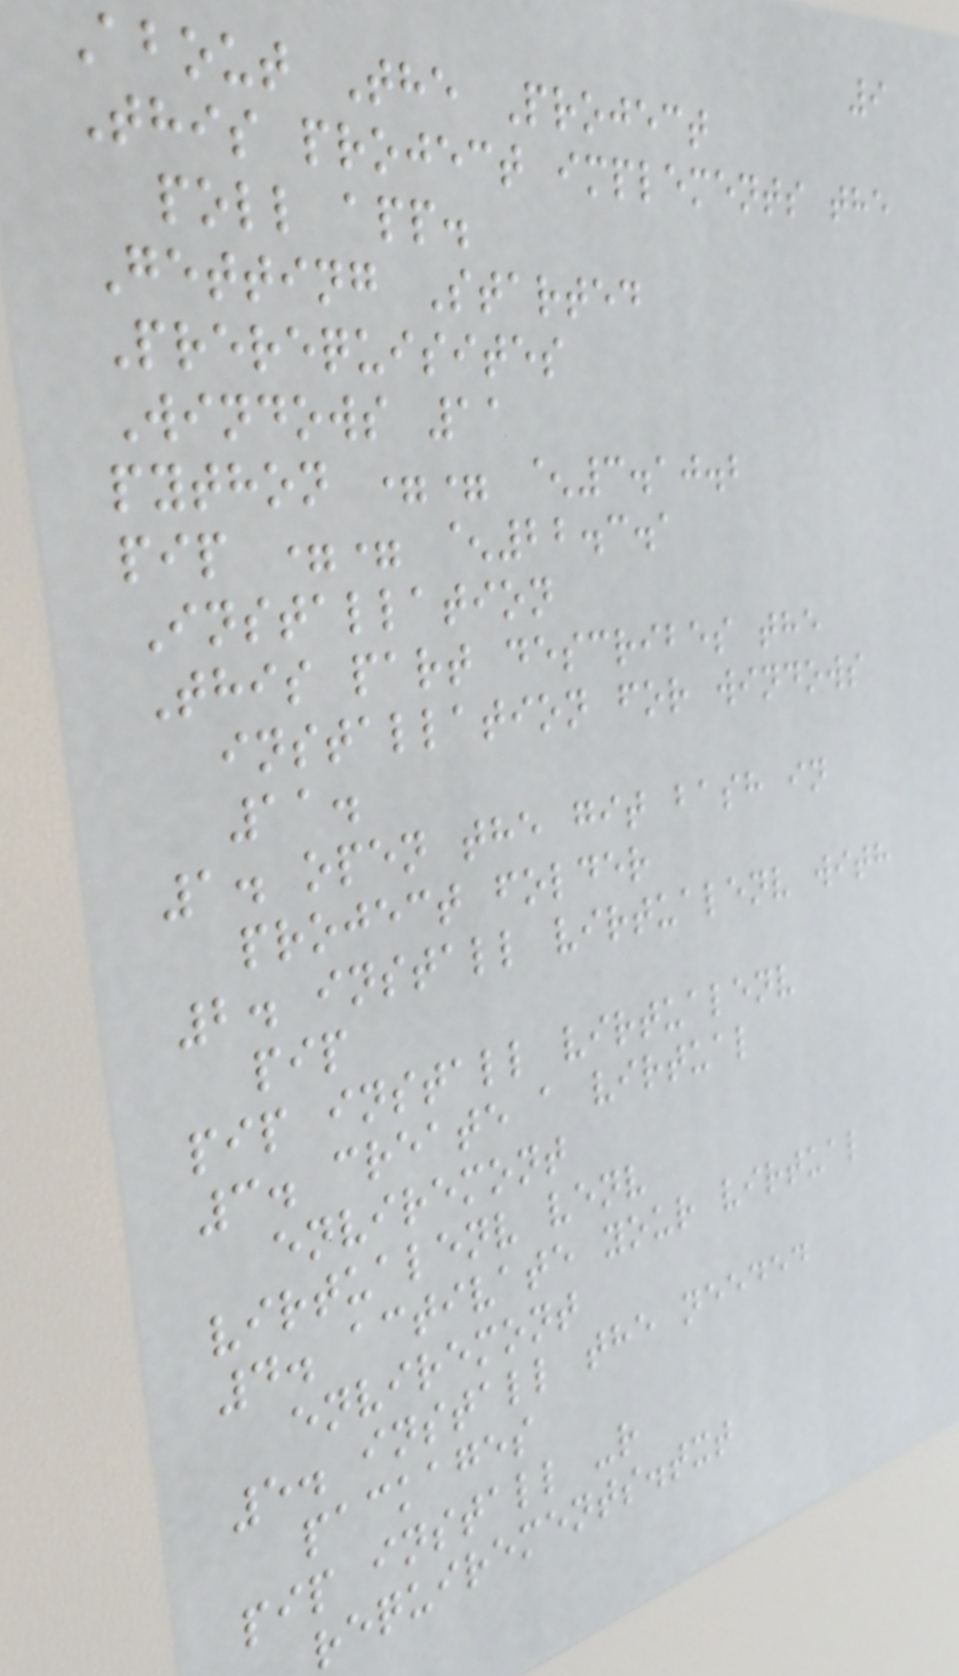9
About The Project
This project implements the
poll app.
Getting Started
Prerequisites
Windows 11
python == ^3.10.2
pip == ^22.3.1
Installation
This part describes the
installation for windows
11.
1. open the git bash in
project folder
2. install virtualenv with
pip
pip install virtualenv
3. create a virtual
enviremont
virtualenv venv
4. activate your virtual
enviremont
5. install the needed
packages
pip install -r
requirements.txt
